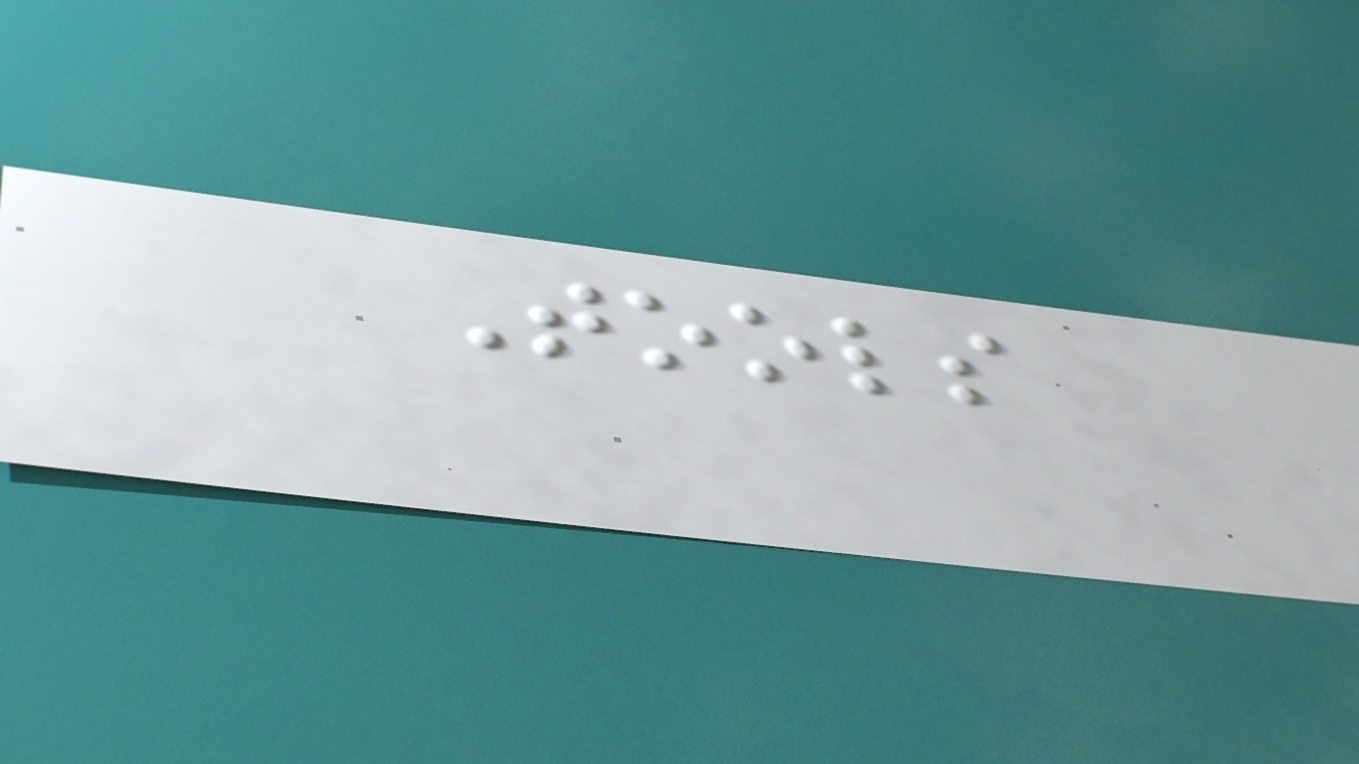Tools
